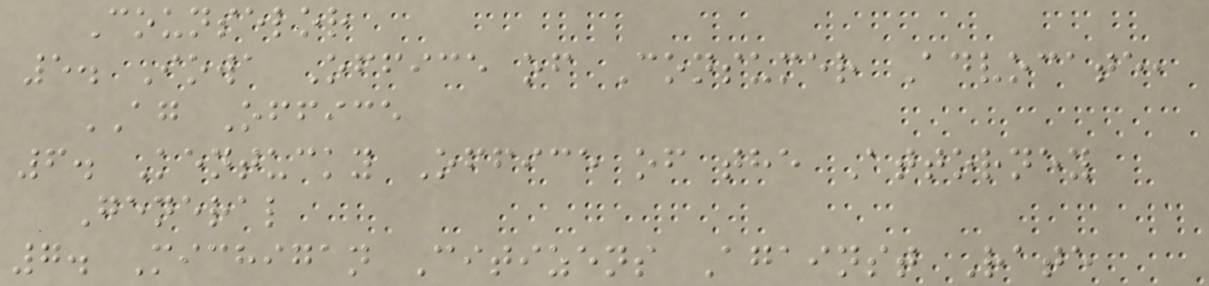Counselor
5. Iowa Office of Consumer Advocate,
AG Office
6. Kentucky Office of the Attorney
General
7. Michigan Citizens Against Rate
